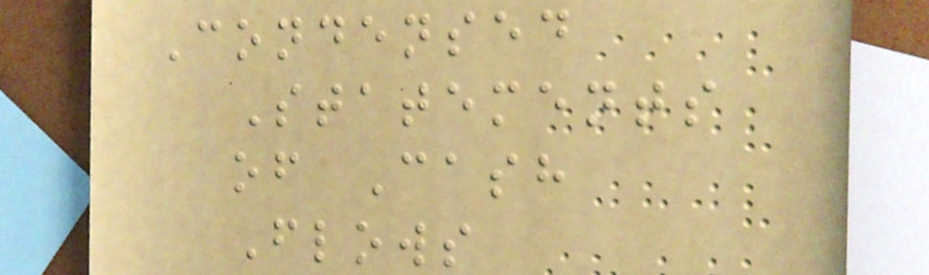Condensed
Statements
of Cash
Flows
